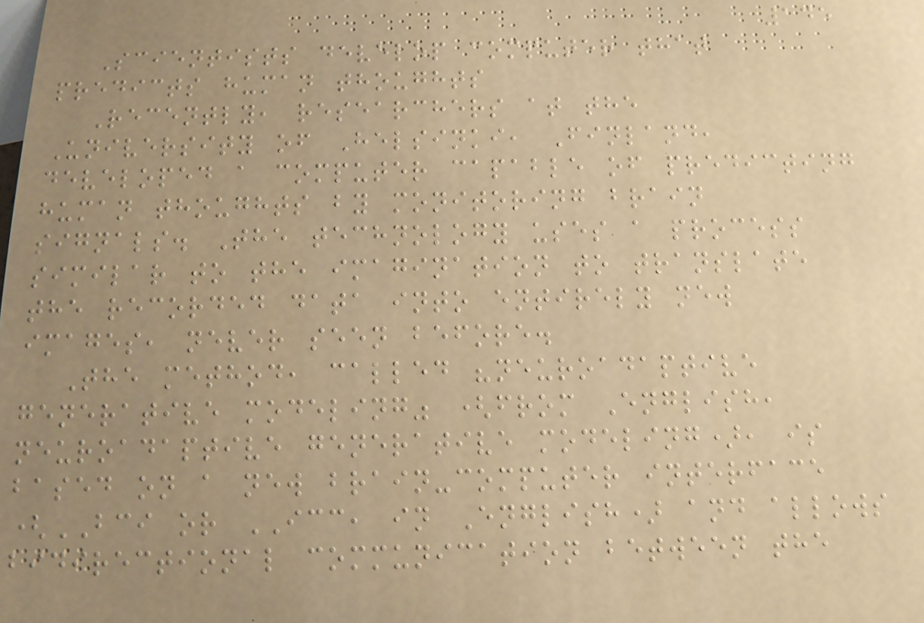145
Scientists develop computer that
predicts human thoughts
Recently, researchers at the
University of Helsinki, Finland,
developed a computer capable of predicting
human thoughts by monitoring brain
signals. The technology uses a process
similar to the imagination to translate
the recorded data into entirely new
images, never seen before.
The method, called "neuroadaptive
generative modeling" (from English,
neuroadaptive generative modeling), is
based on a new brain-computer interface
(BCI or ICC, in English) and allows
bidirectional communication between the
